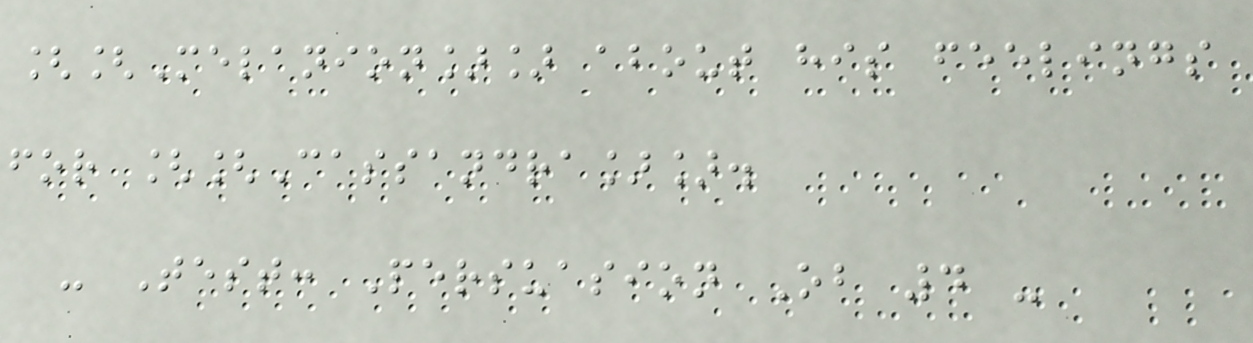[[Melanion]] about his feelings
for [[Cassandra]].
- Test: Persuasion Ob 4 -
